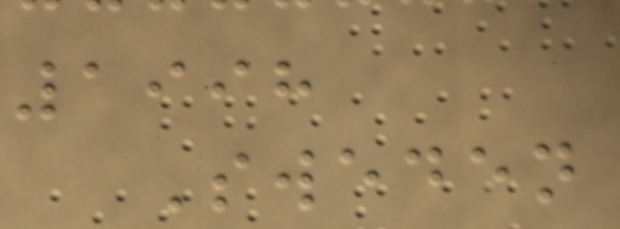1998
Sweden
